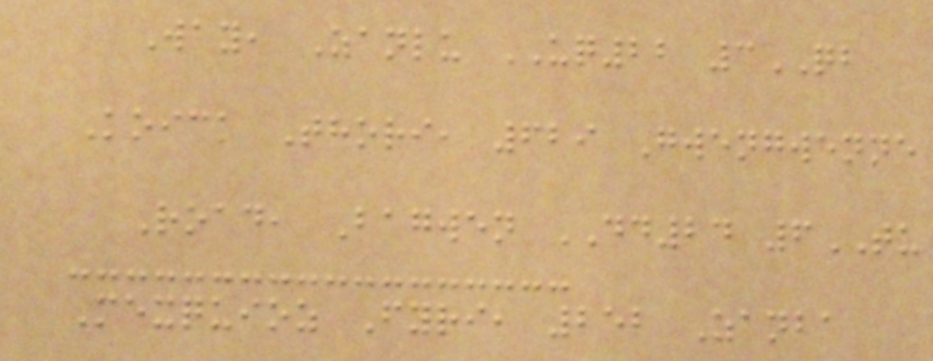Way, Zanlu UQ22 3QB
Koick Thori, 629 Gwengwenne
Road, Bagwen DD24 6TU
Mexquioz Fyri, 252 Zanba
